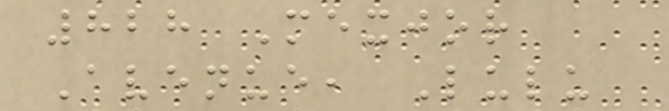828 Mexjor
Avenue, Lulu
